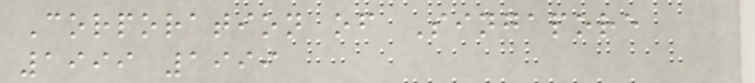Corporation of Singapore
1999 1999
